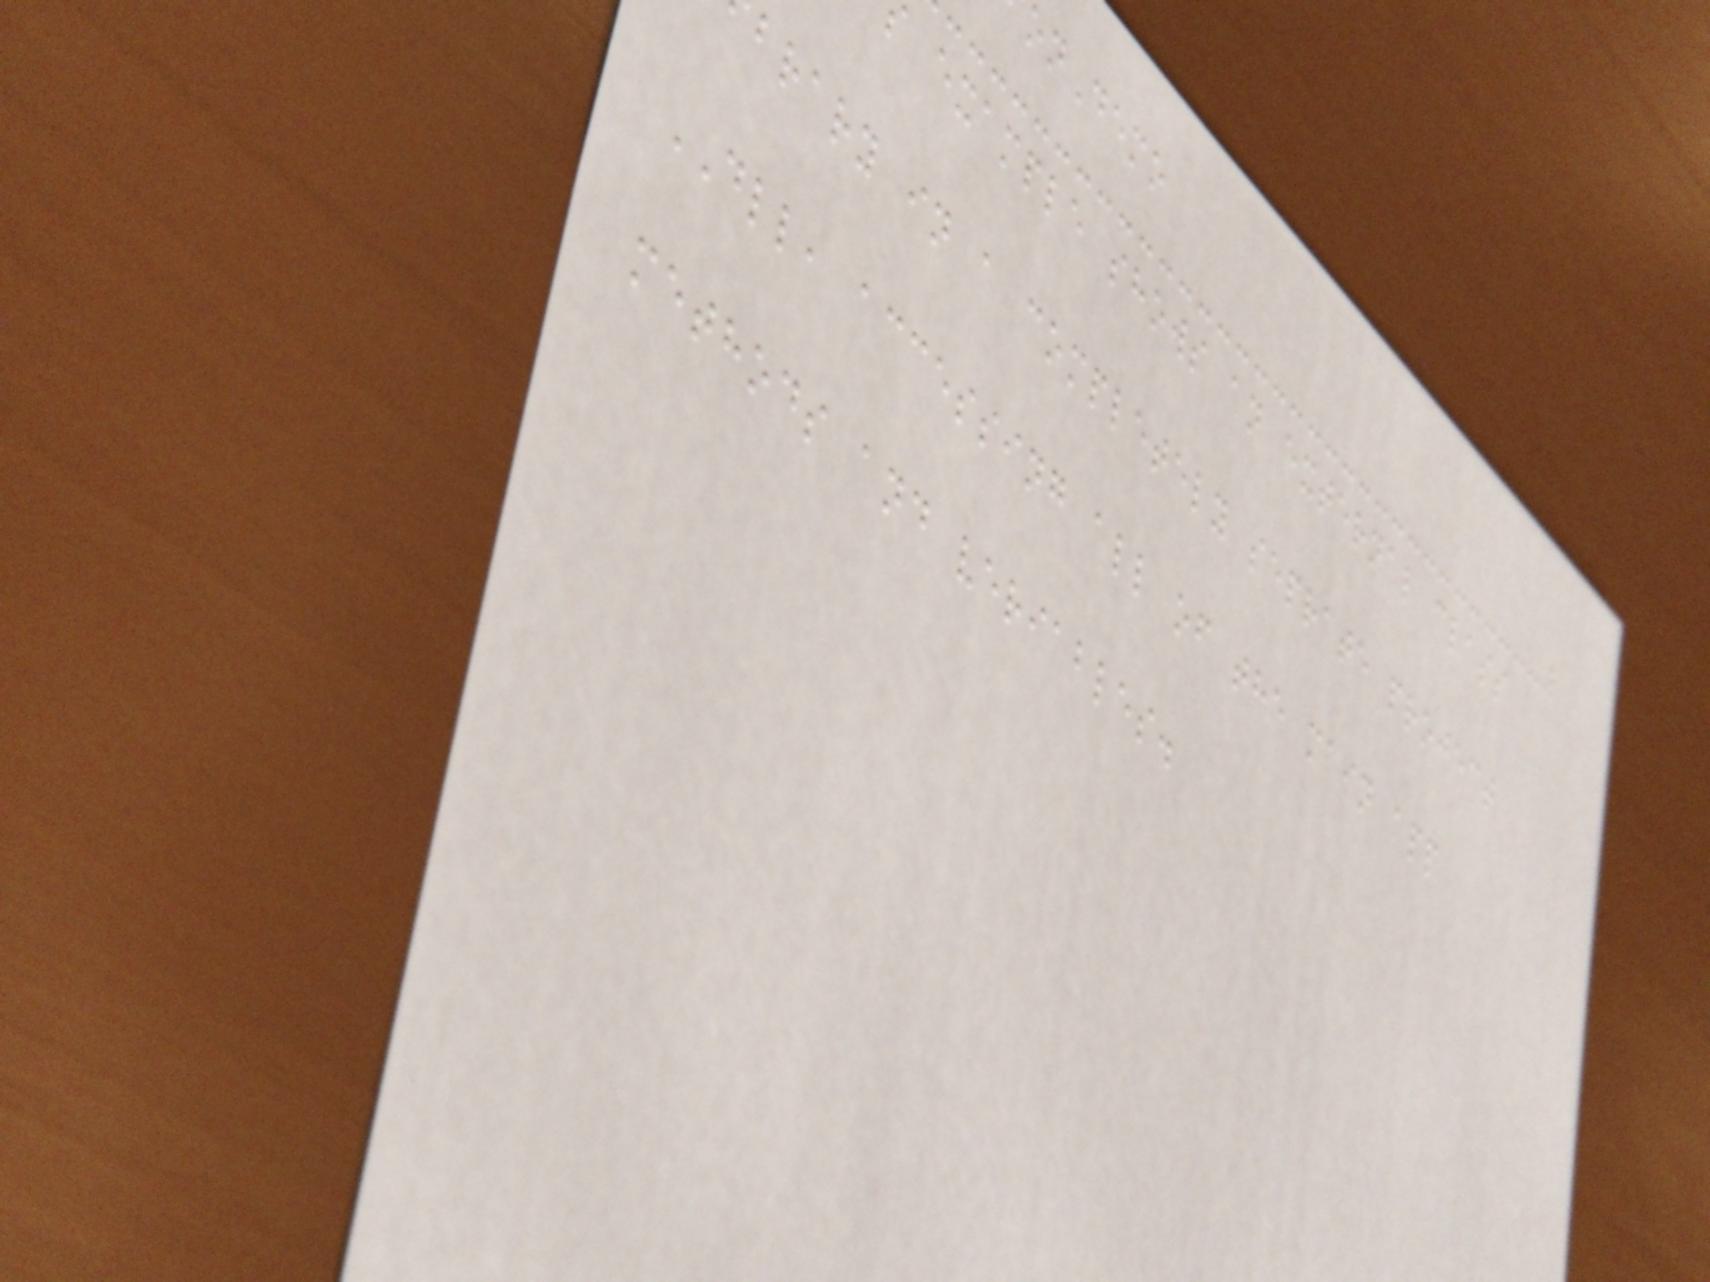onDemo
example shows an external class
brary in a completely seprate project
DLL, accessing all of the main app
methods and veriables.
